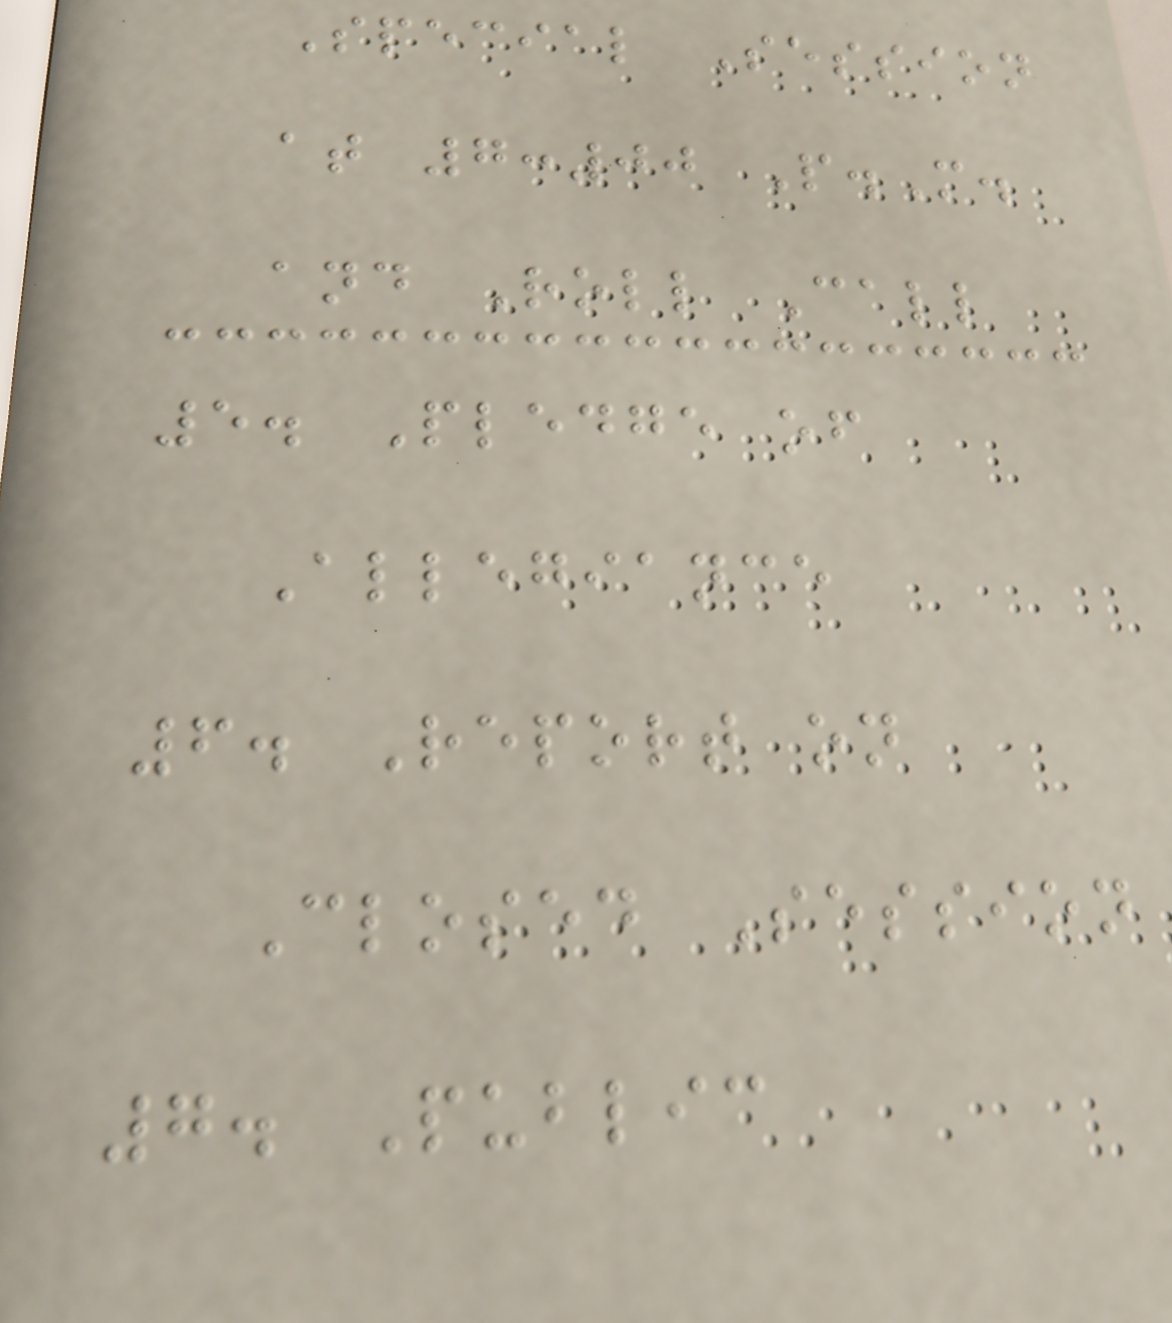Special Session
at 7:00 P.M.
and Roll Call
5. Pledge of
Allegiance
6. Report on
Closed Session
7. Public
